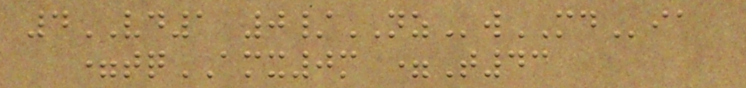4VD1 0/NZwMDia
=tqAMX0m =T43
